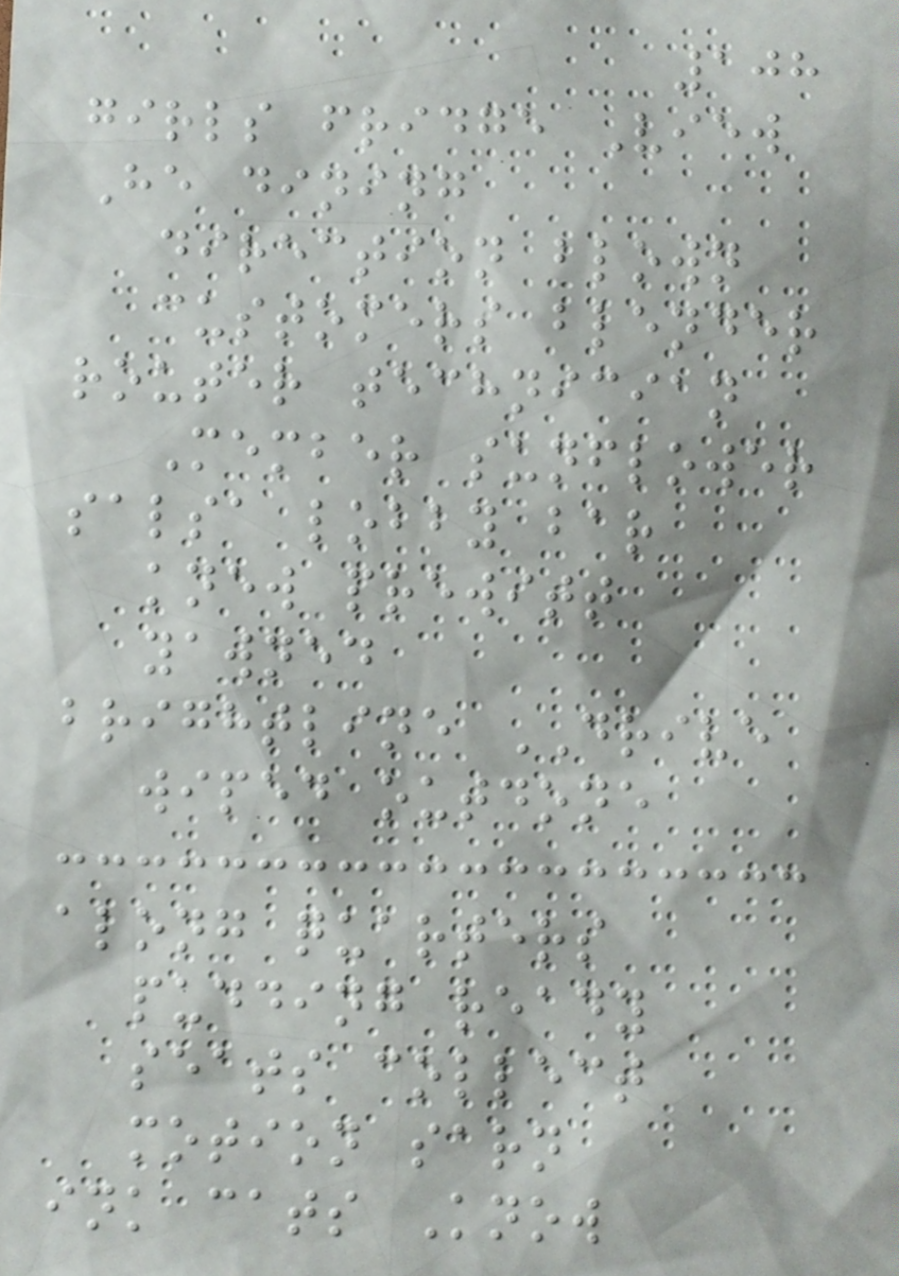108
girls fridge View
He dining
direction blown
customers blender
router technician
Member sunflower
salsa lobby bar
knew prewitt
yawned
brightline DRIVE
wiped outdone
along quarters
pudding ready
seats collect
motion sarn
ink cats Know
